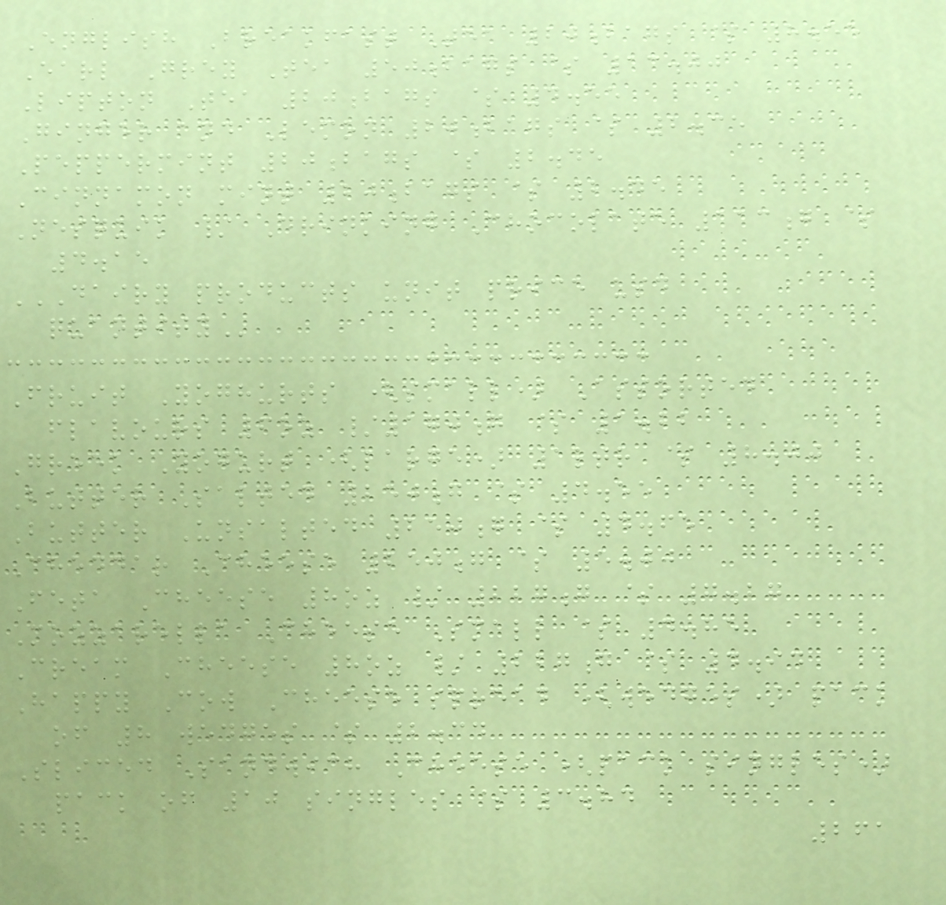English Breakfast Tea 20bags $ 8.55
Earl Grey Tea 50bags $ 13.00
Lipton Tea 20bags $ 4.55
Ginger and Lemon 20bags $ 2.35
Peppermint 20bags $ 2.45
Cinnamon mint 20bags $ 2.45
Nesquik / Drinking Chocolate 113g $
4.15
DAIRY PRODUCTS UNIT PRICE USD
QUANTITY
Fruit Yoghurts (small) Assorted
flavours 6oz /170g $ 1.22
Greek Yogurt (large) 1ltr $ 8.00
Butter Salted 250g $ 4.55
Butter Unsalted 250g $ 4.65
Cheddar Cheese 250g $ 5.00
Feta Cheese 8oz / 227g $ 7.27
Mozzarella Cheese Small $ 4.85
Cream Cheese 8oz / 227g $ 4.94
Happy Cow Cheese spread (wedges) pack
of 8 wedges $ 2.34
Sliced Sandwich Cheese (pack singles)
pack of 10 singles $ 3.84
261
